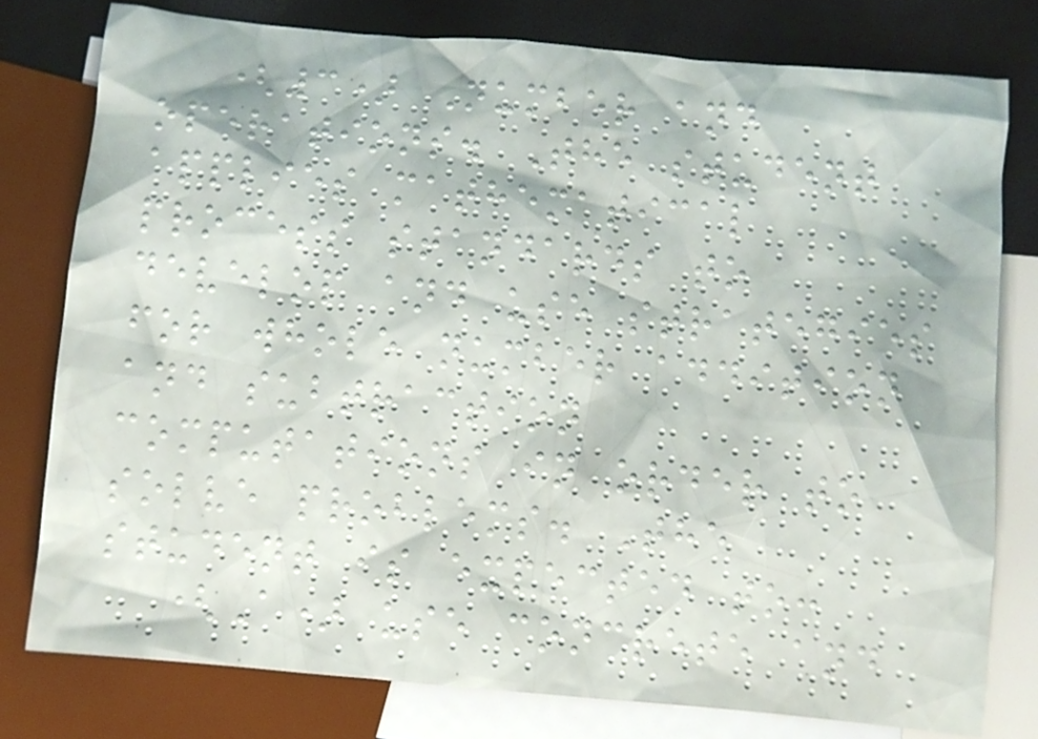(3) Number and
operations. The student
applies mathematical
process standards to
develop and use strategies
for whole number addition
and subtraction
computations in order to
solve problems. The
student is expected to:
(A) use concrete and
